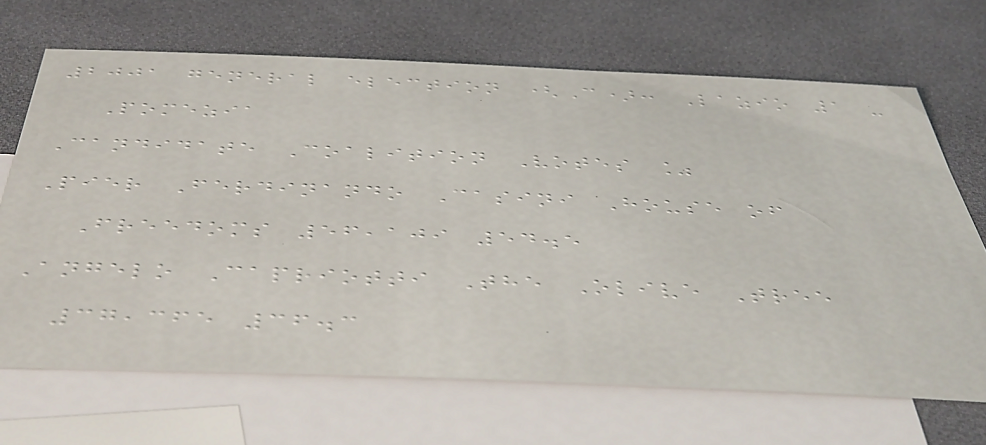2001 general election (C): Lazio 1 -
Pomezia
Candidate Coalition Votes %
Pier Ferdinando Casini House of
Freedoms 56,109 54.5
Angelo Capriotti The Olive Tree
37,365 36.3
